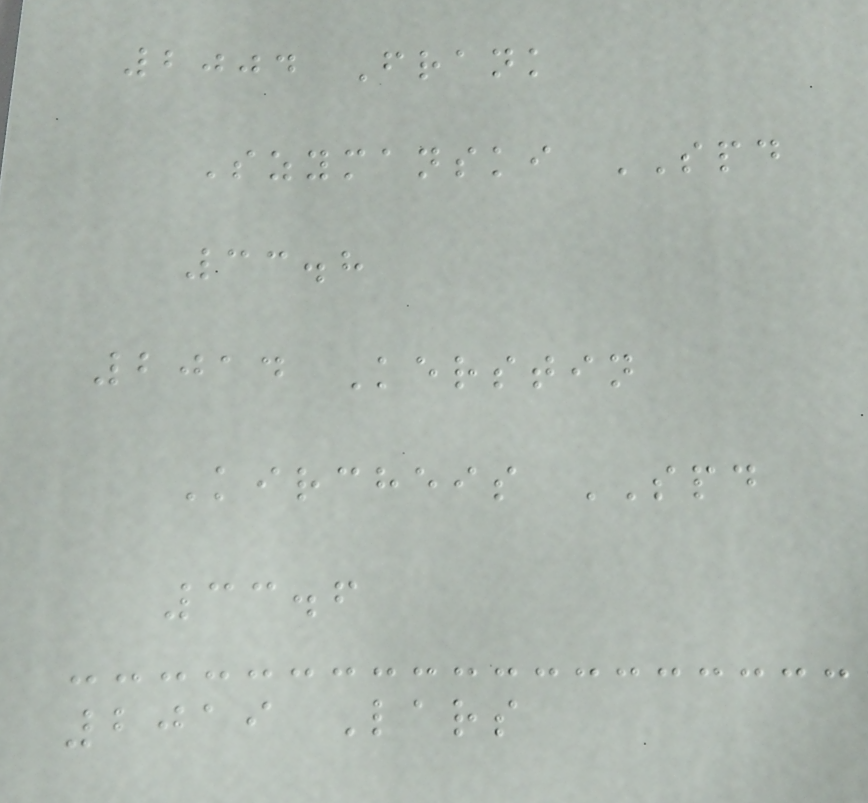2004 Frank
Szymanski SPD
33.8
2014 Kerstin
Kircheis SPD
33.6
2019 Lars
